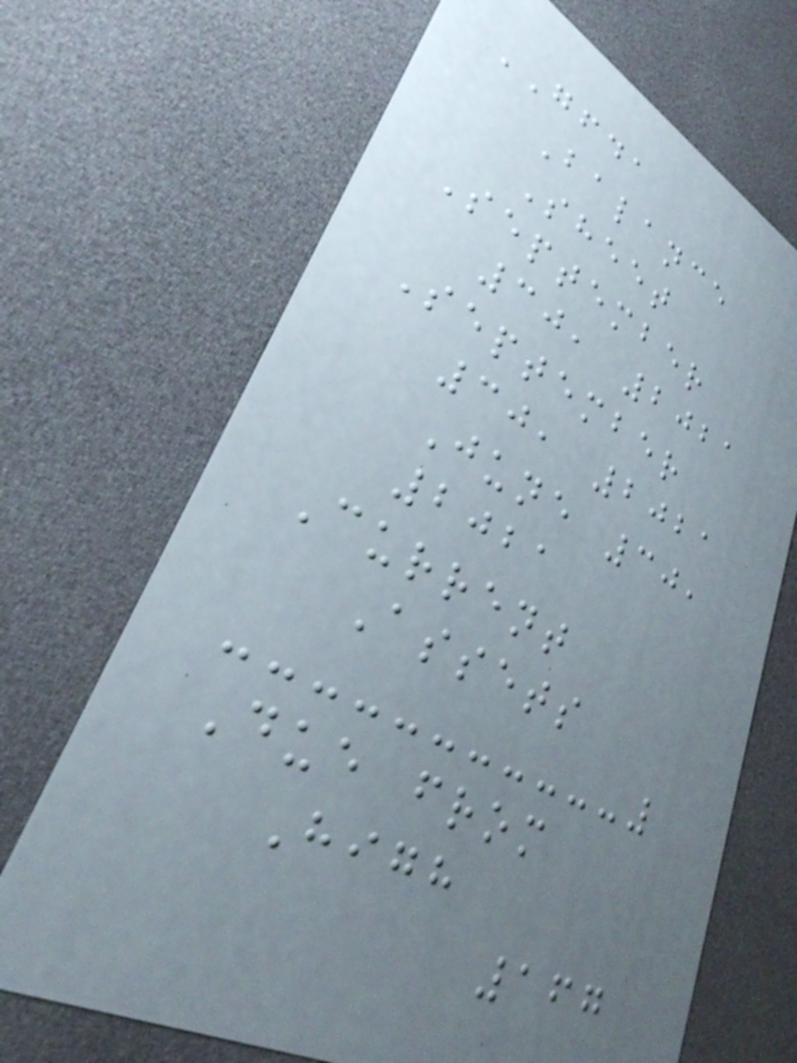GFDA
Balance
Sheet
September
30, 2021
September
30, 2021
June 30,
2021
Current
Assets
Due from
High
167
